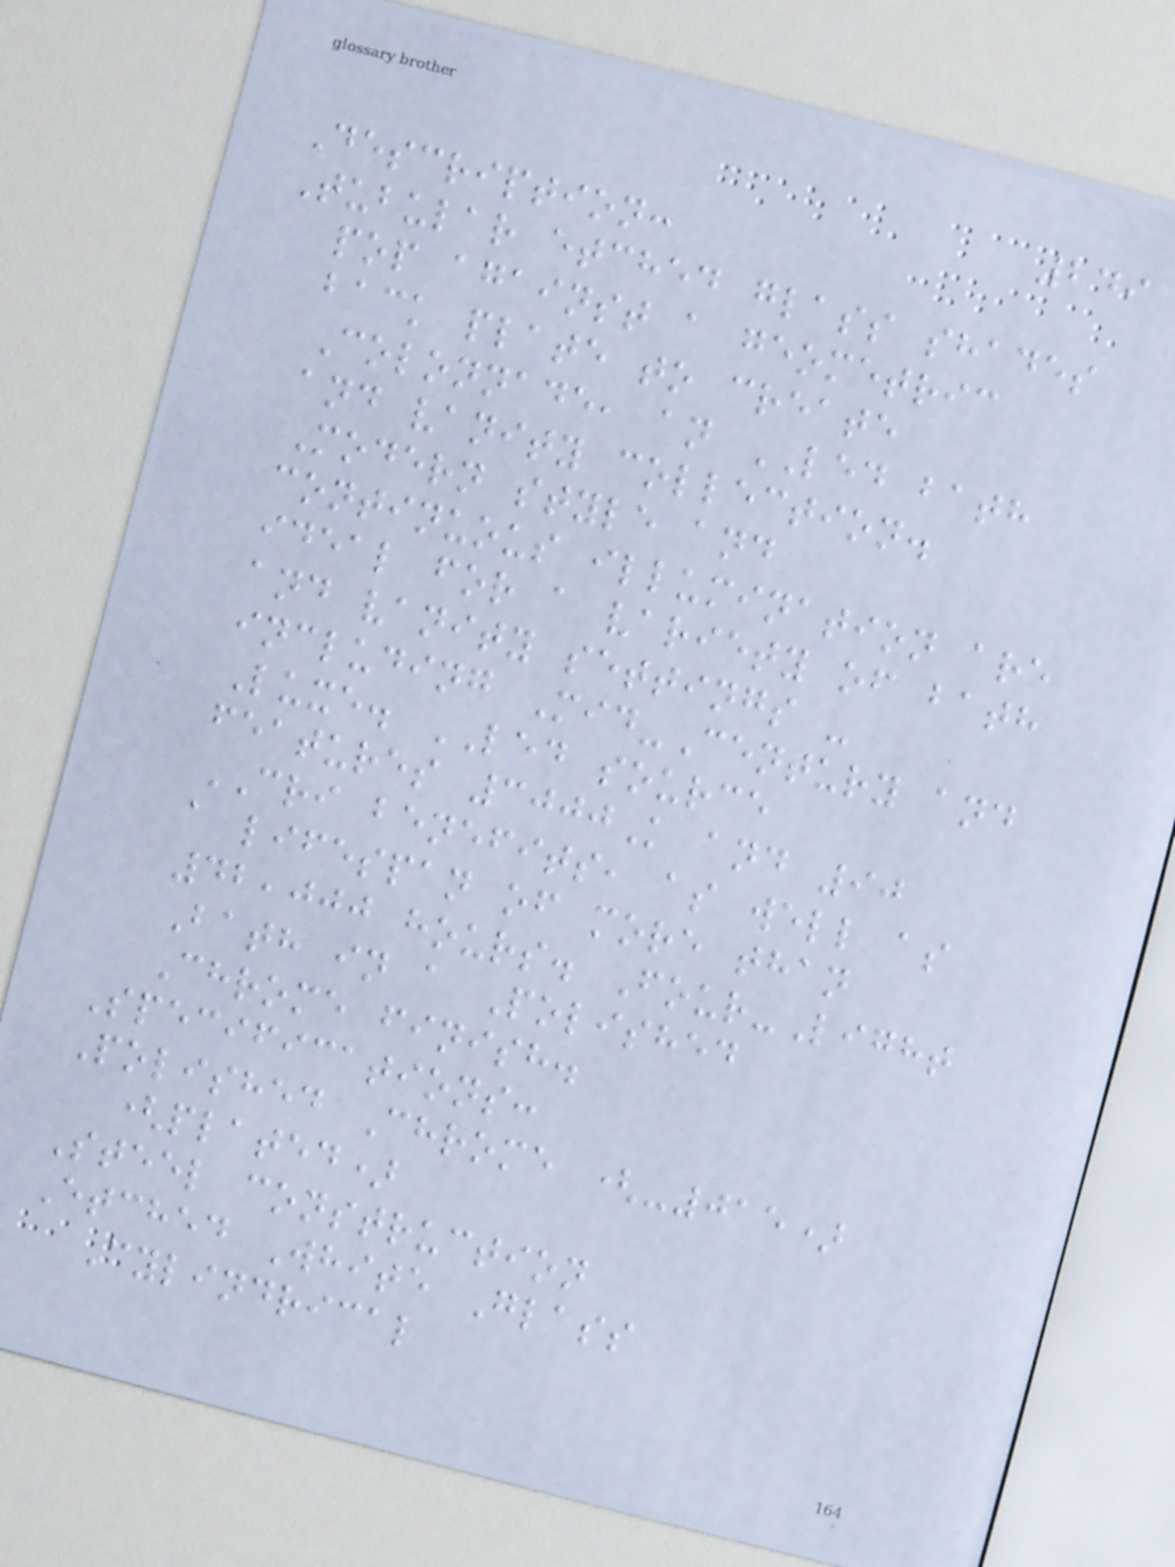249
Description:
Tubular etched glass shades
pop against a geometric
back plate to create
Colonnade, an LED bath
and vanity collection.
Modern style and
continuous illumination are
ideal for a variety of bath
and vanity settings -
including Mid-Century and
Luxe. LED source
features 3000K and 90
CRI benefits, as well as
a lifespan of more than
42,000 hours. Four-Light
Bath in a Polished
Chrome finish.
Specifications:
Polished Chrome (-015)
(plated)
Steel construction
Etched White Glass
Cylindrical
